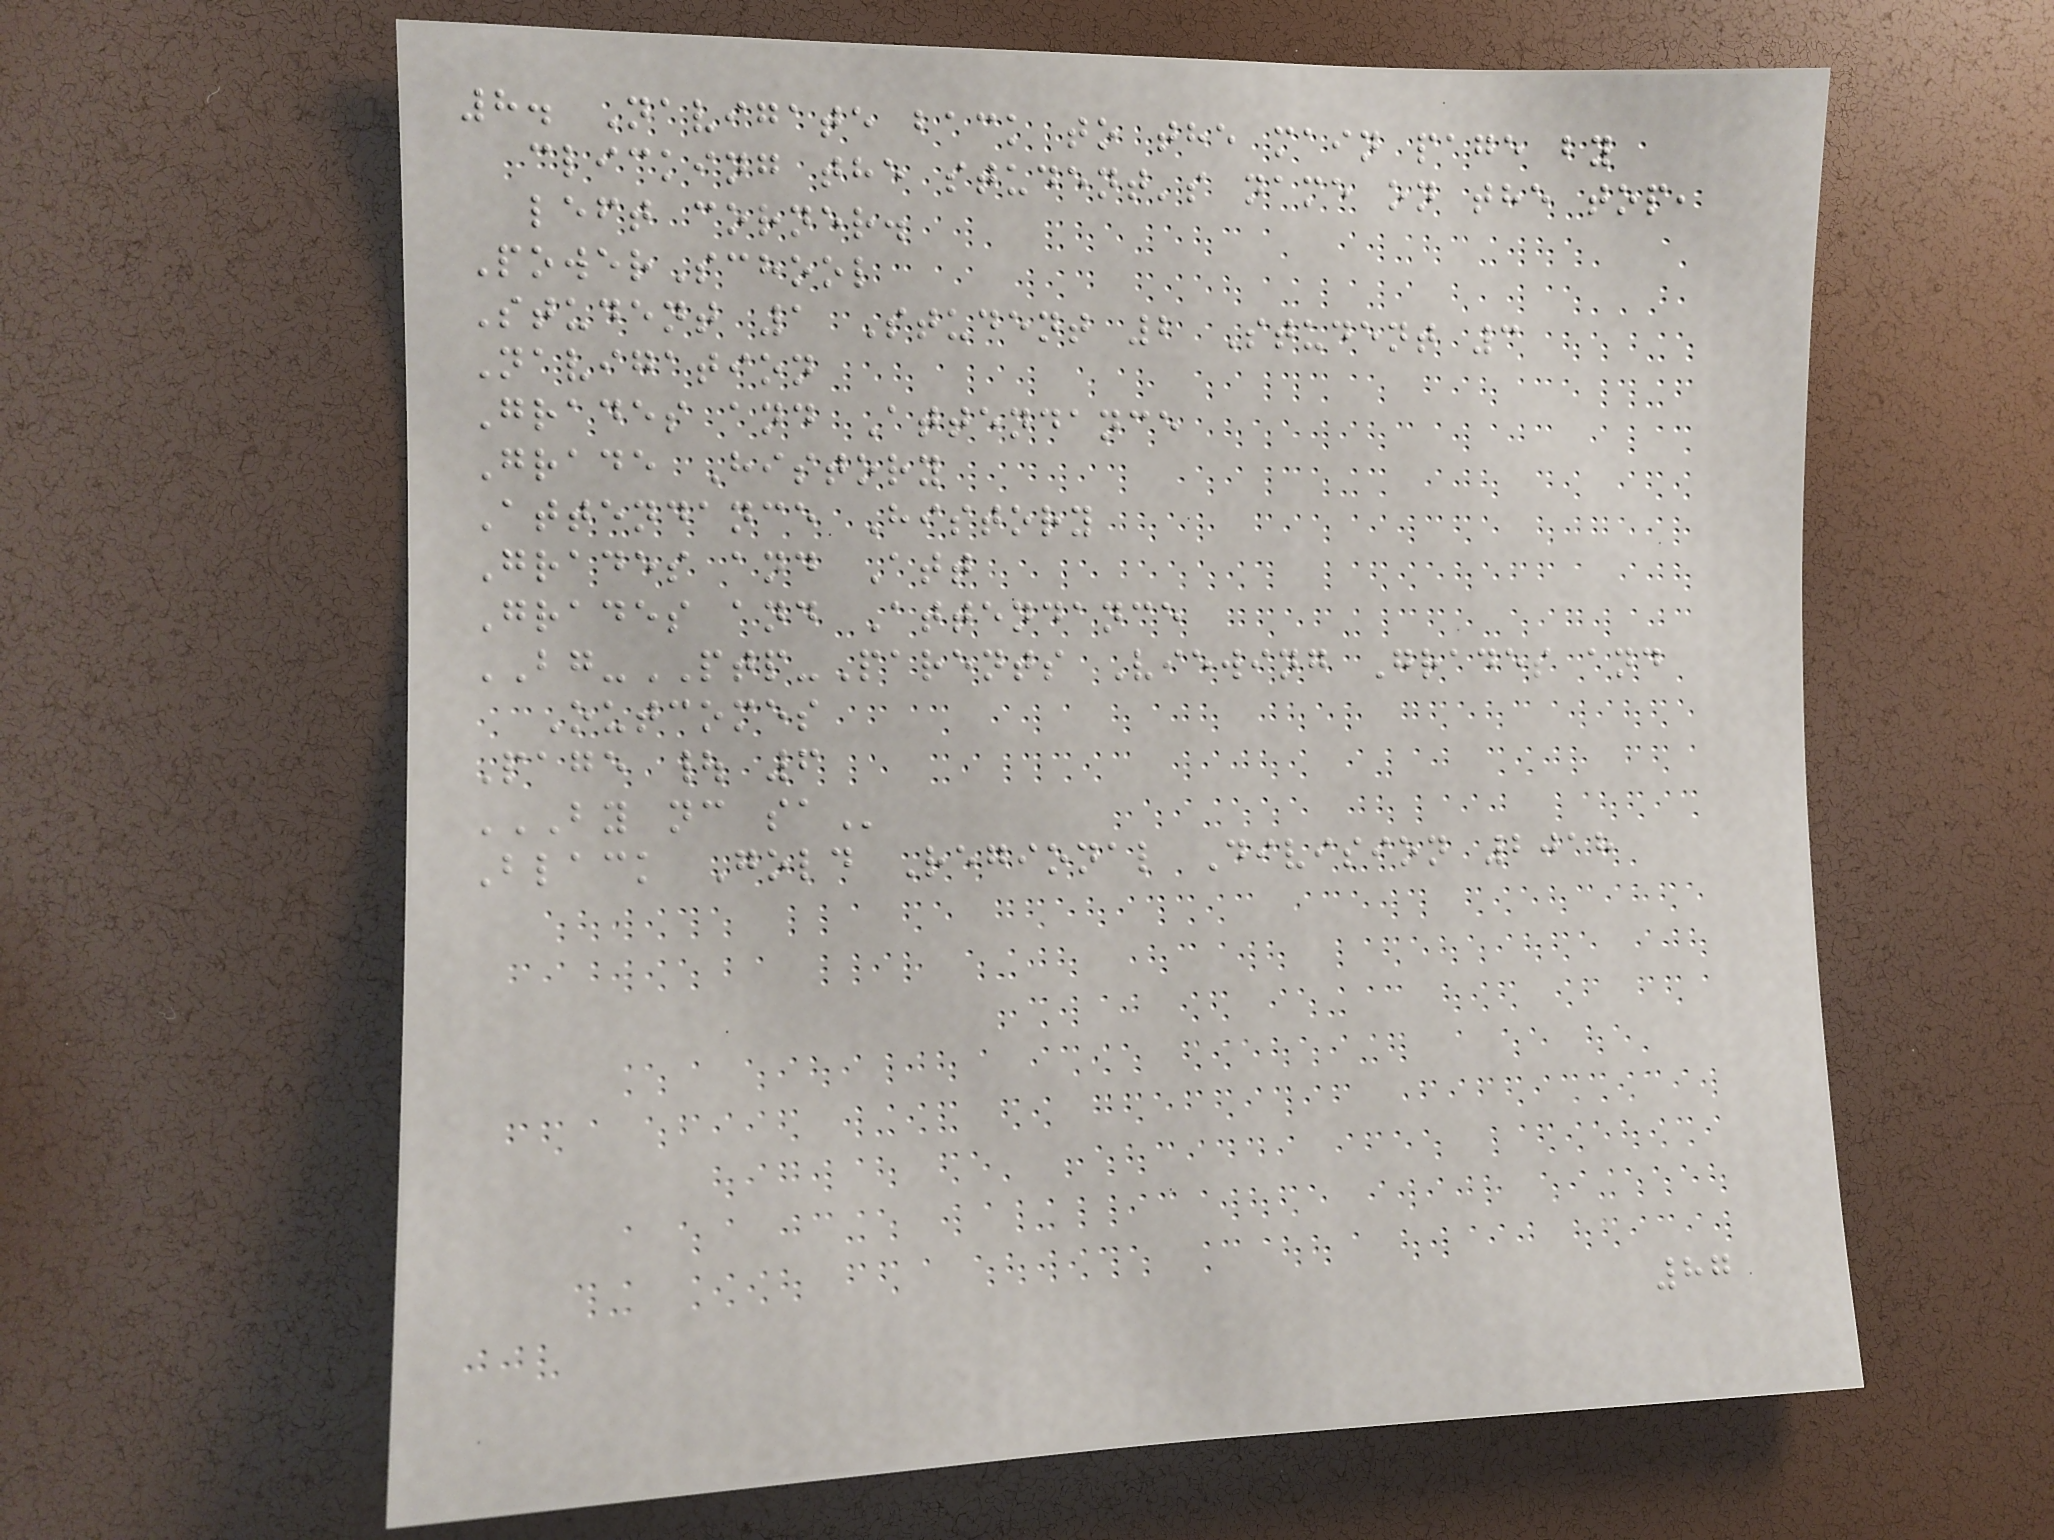8. Navigate back to the main page by
clicking the student's name on the top,
left corner.
PowerSchool
Student 1 Student 2 Student 3
Navigation
Grades and Attendance
Grade History
Attendance History
Grades and Att
Grades and Attendance
BG-PTP-Parents Viewing Grades and
Outcomes
Page | 6
BY NC SA
Black Gold Regional Division 2018
87
